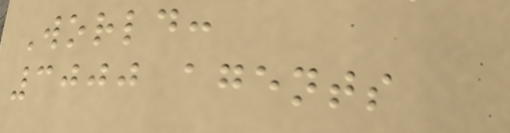World:
3000 agents
